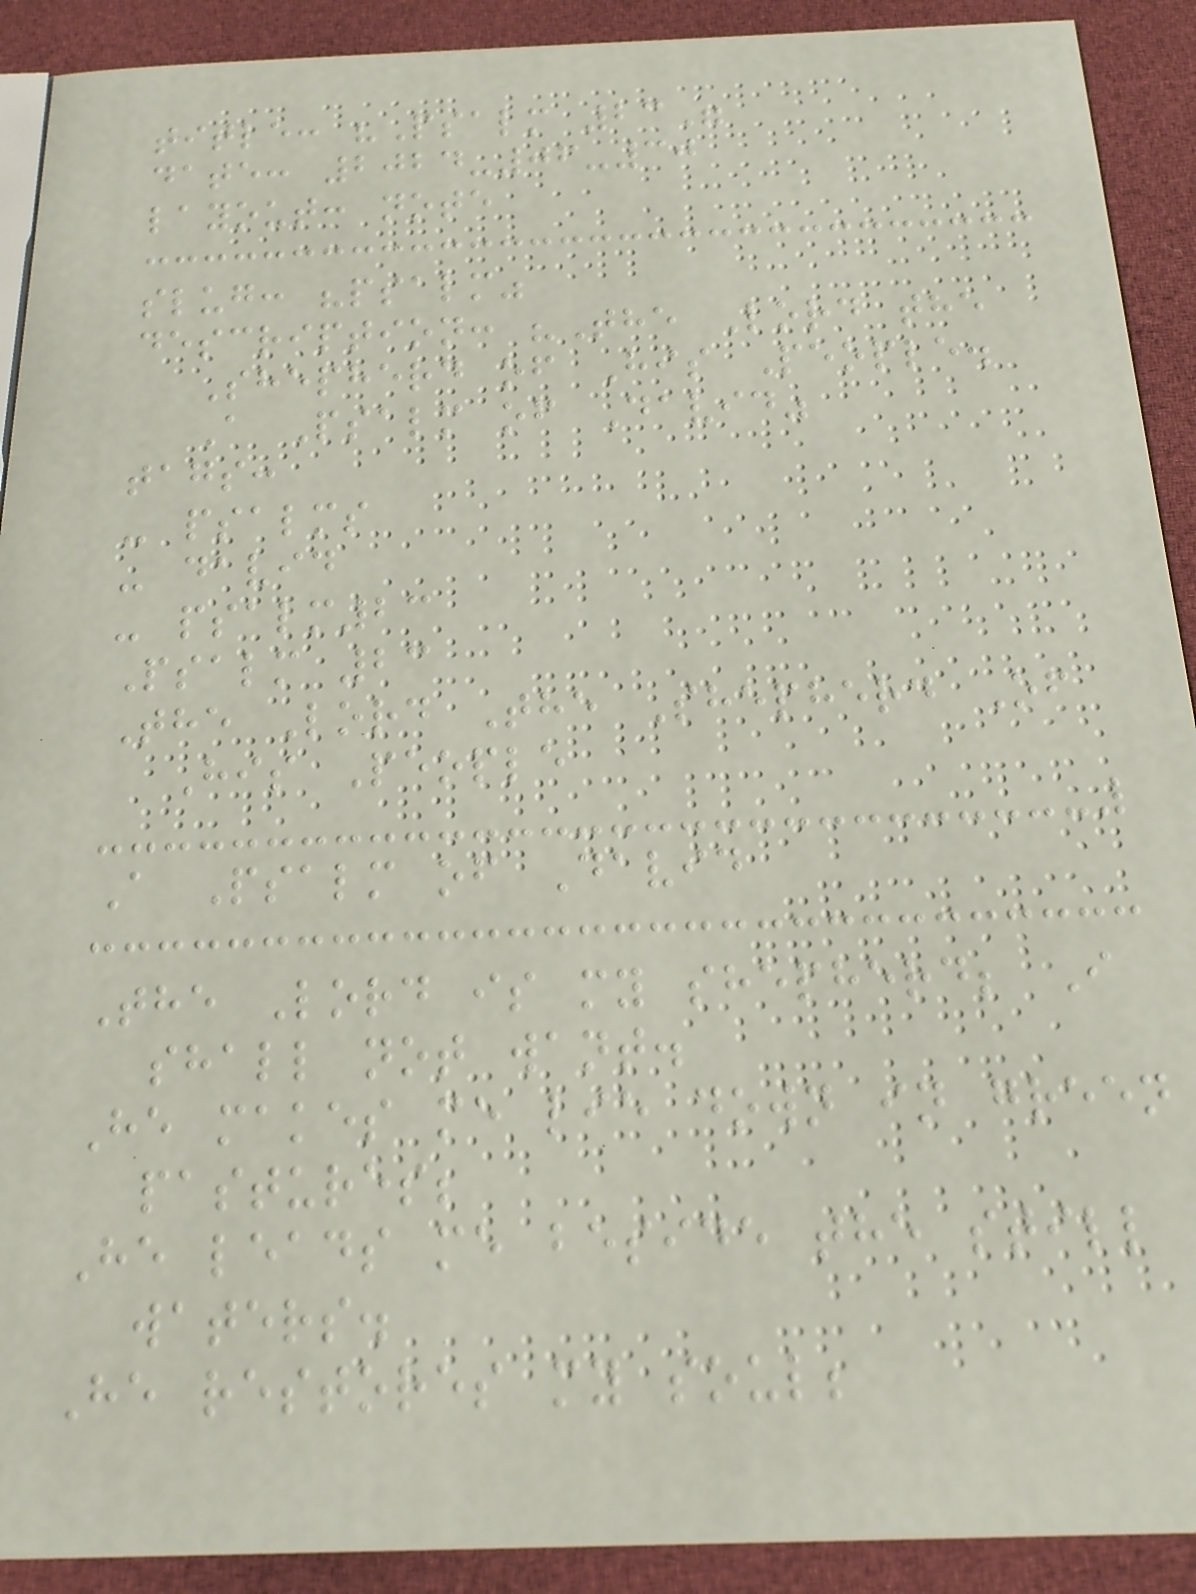title: "Psalm 23"
date: 2024-06-30
layout: note
slug: "psalm"
description: "The Lord the
Shepherd of His People.
A Psalm of David"
tags:
- psalms
- david
- psalm23
Psalm 23
The Lord The Shepherd Of
His People
A Psalm of David
The Lord is my shepherd; I
shall not want.
He makes me lie down in green
pastures;
He leads me beside the still
waters.
He restores my soul;
